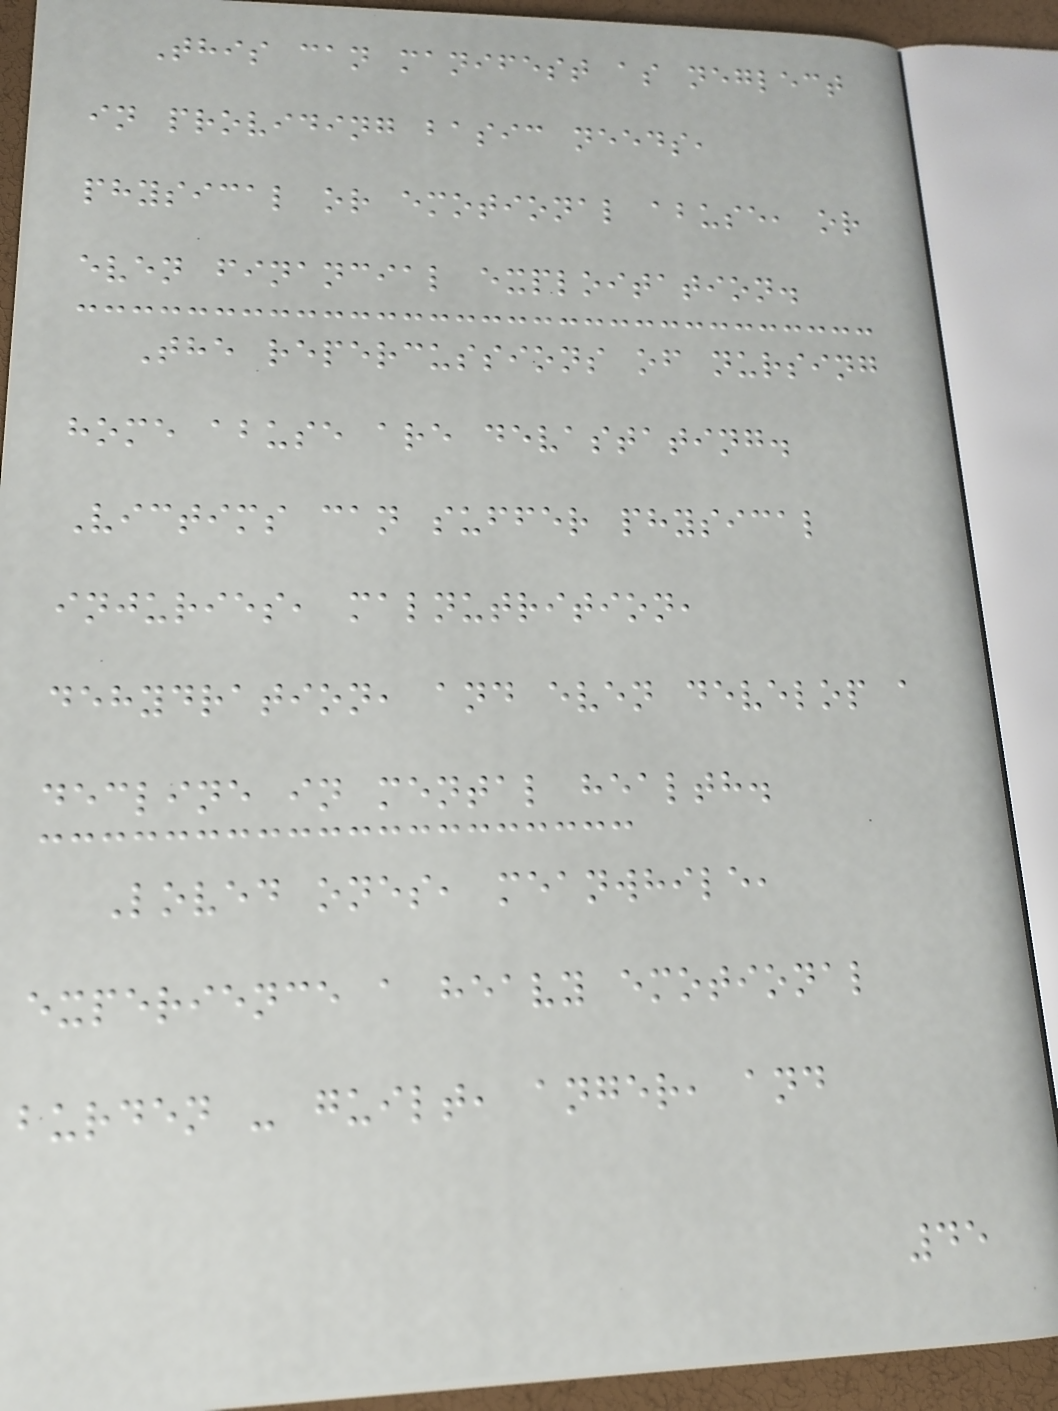This can manifest as neglect
in providing basic needs,
physical or emotional abuse, or
even financial exploitation.
The repercussions of nursing
home abuse are devastating.
Victims can suffer physical
injuries, malnutrition,
dehydration, and even develop a
decline in mental health.
Loved ones, meanwhile,
experience a heavy emotional
burden - guilt, anger, and
45
